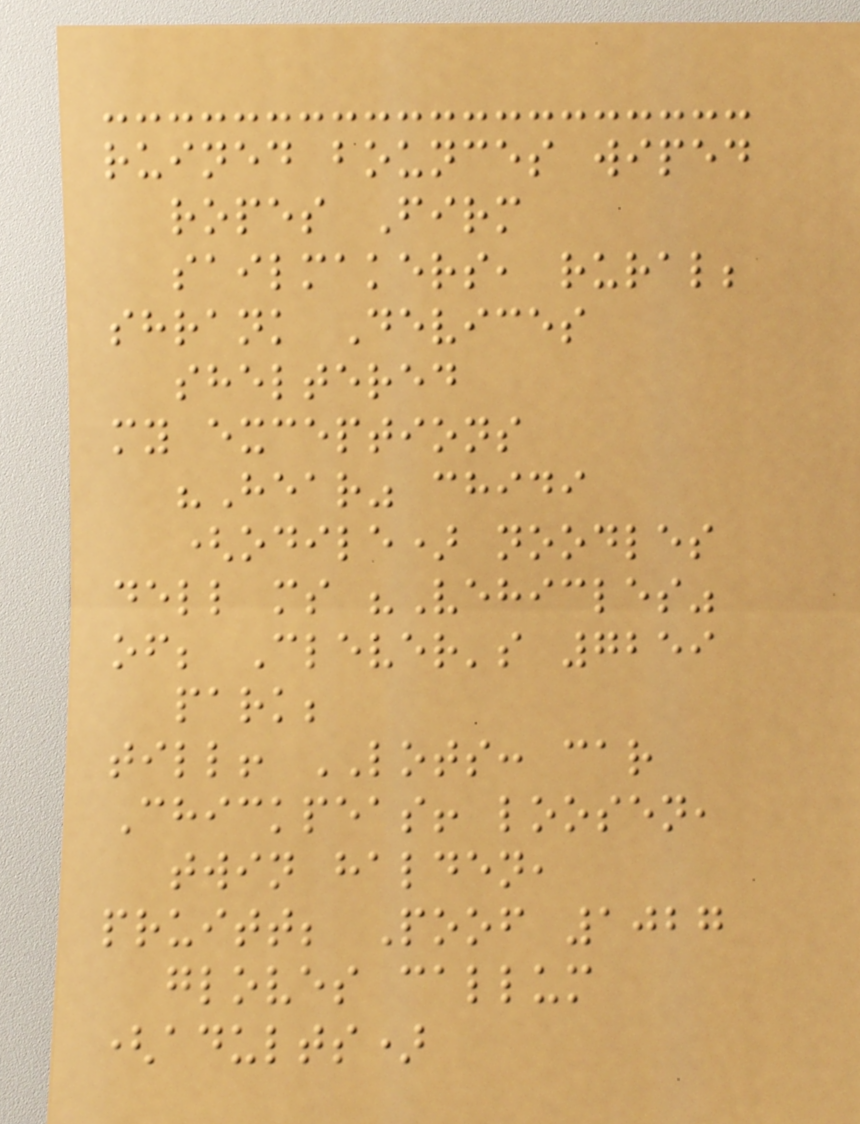ruined bounces wiped
ropes Firm
sailmakers, rural;
shrank Devices
sheltered
my exceptions
"Hear" chidi
(odile) noodles
dell ms "Vehicles"
of; Clever's 7259
park;
till! LOTS: car
Chickpeas! loosen,
twin halden,
pruitt; Poof 1027
gloves callum
(adults)
